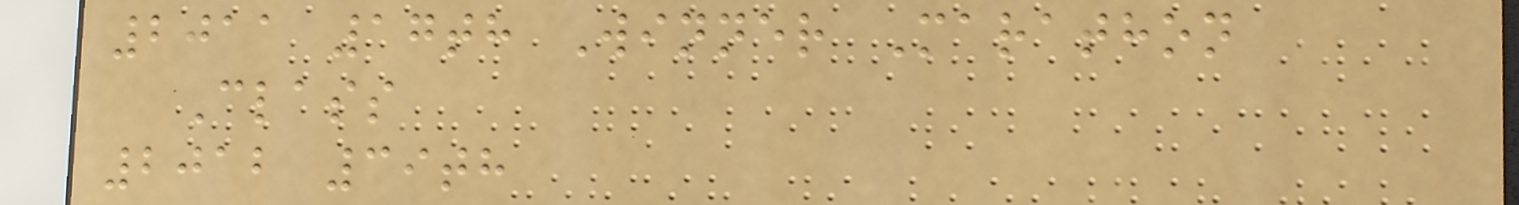2011 17th Winner Marathon
Class
2012 39th
